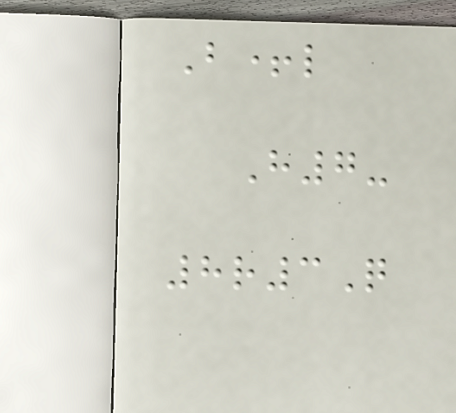B+l
H7-
8r3Q
